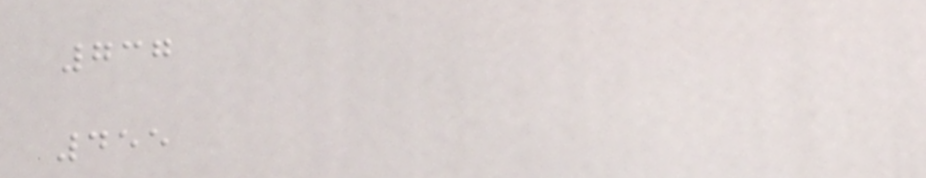737
455
